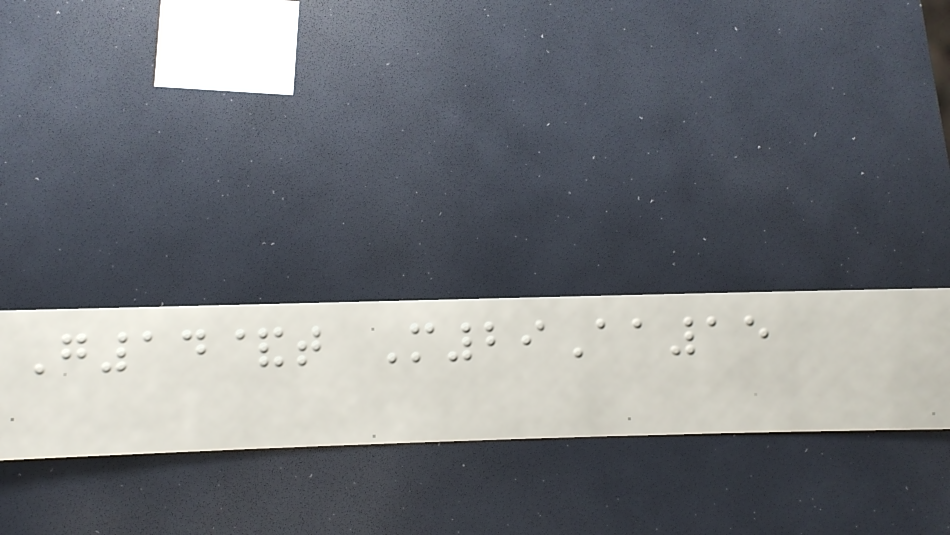G14&t M29Aa15
